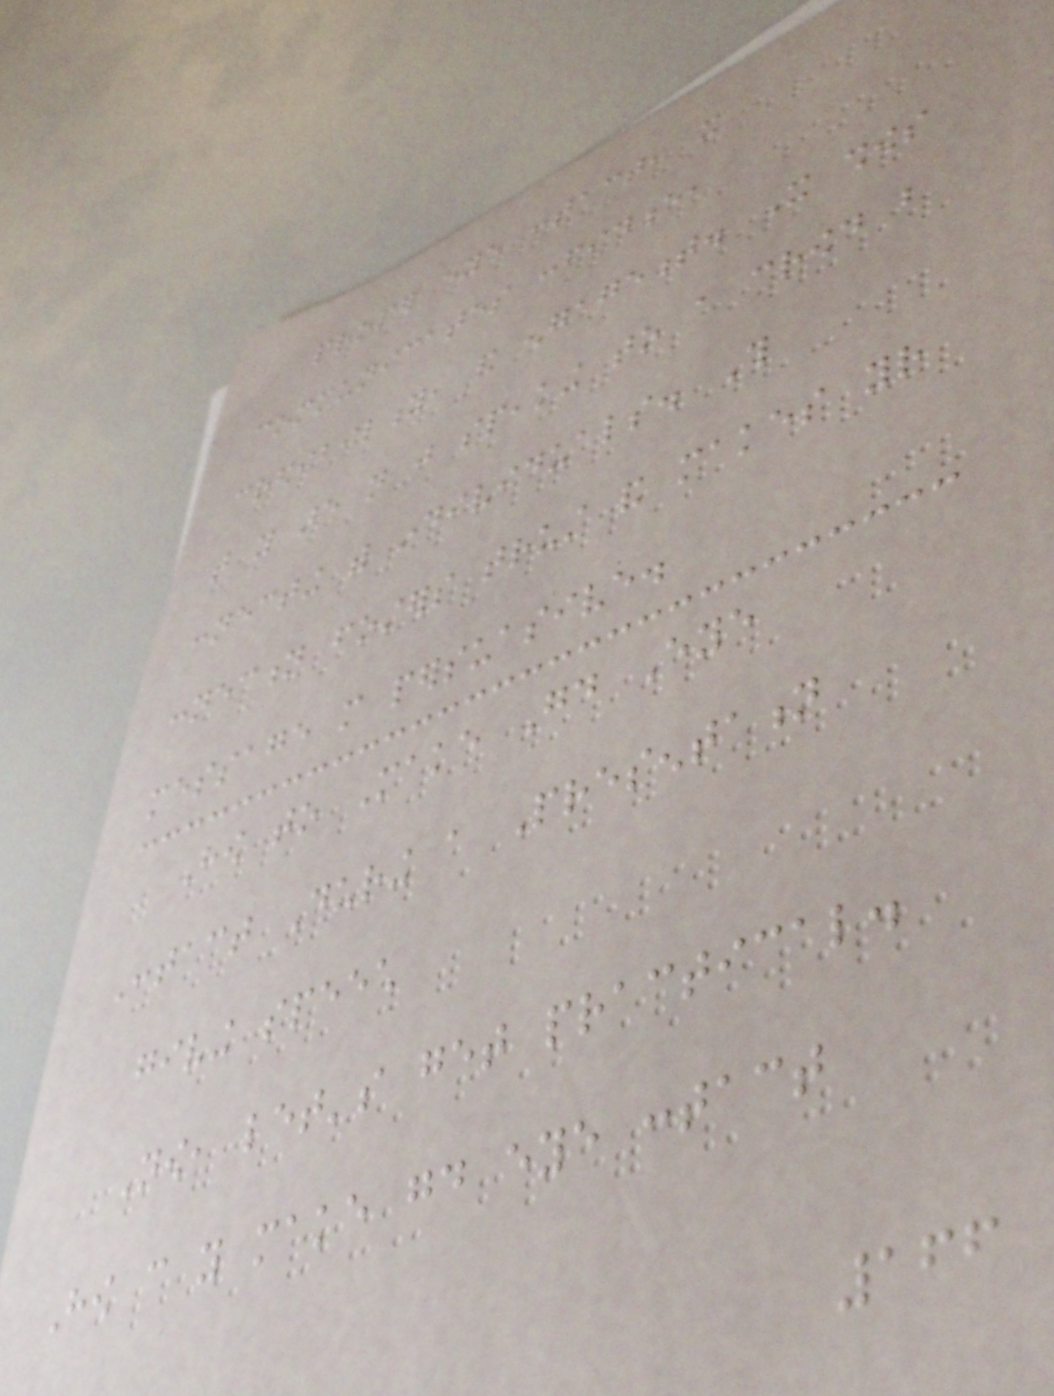proper eye contact, it
communicates confidence,
credibility, and engagement. It shows
that you are not just speaking to a crowd but
connecting with individuals. This
connection fosters trust and makes your
message more persuasive.
How to Make Good Eye
Contact During a Presentation
giving speech
Now, let's get practical.
How can you make good eye contact
166
